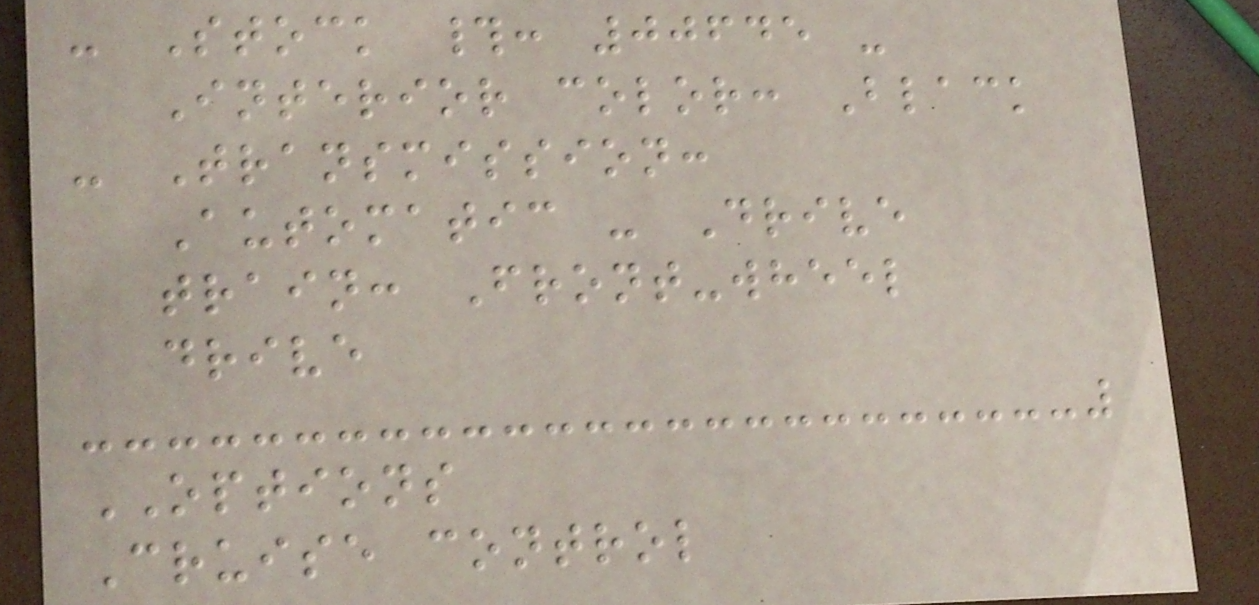- Stock #: 00645 -
Interior color: Black
- Transmission:
Automatic - Drive
train: Front-wheel
drive
OPTIONS
Cruise control
